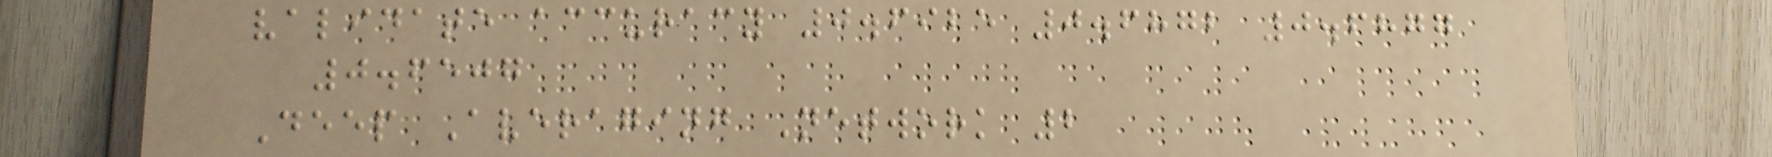validate accuracy 0.6925 0.6872 0.6877
0.6507
Deep Averaging Network 2
